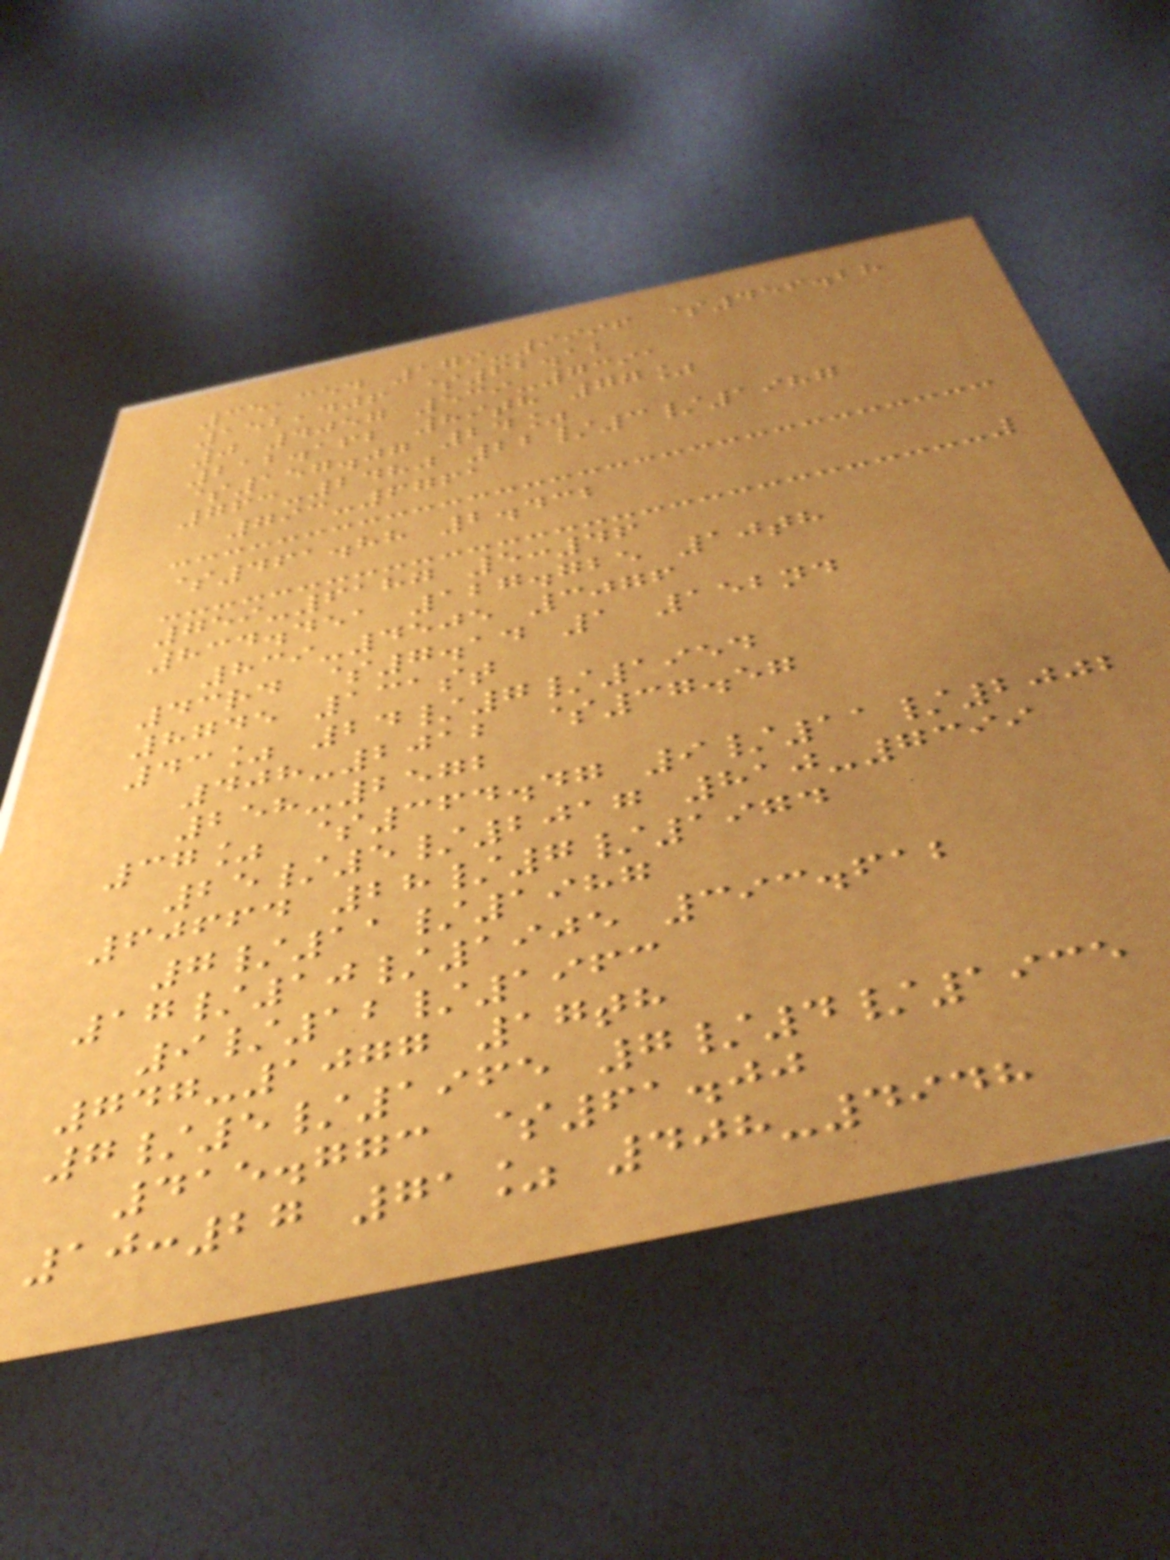35,354 179-9996 $456.28
152,406 $62.12
0 4057 539-7391
212.162 89th 77%
$157.07 24%
763-2480 22/3/1987
793-6761
$461.88 2.432
759-6187 5:46
834.451 127.725 10th
839-4505 3076
43rd $7.14 1 152nd
8745 131st
43% 24/7/1954
408-2012 $37.57
258-2572
37% $364.47 9/11/2002
25/5/2017 810-7399
60664 28/7/1974
7/11/1987
17/10/1905 393.612
9/12/1963
747-1077 17th
7/5/1965 7/4/1935
415.773 $61.00
10:27 71% 408-4948
